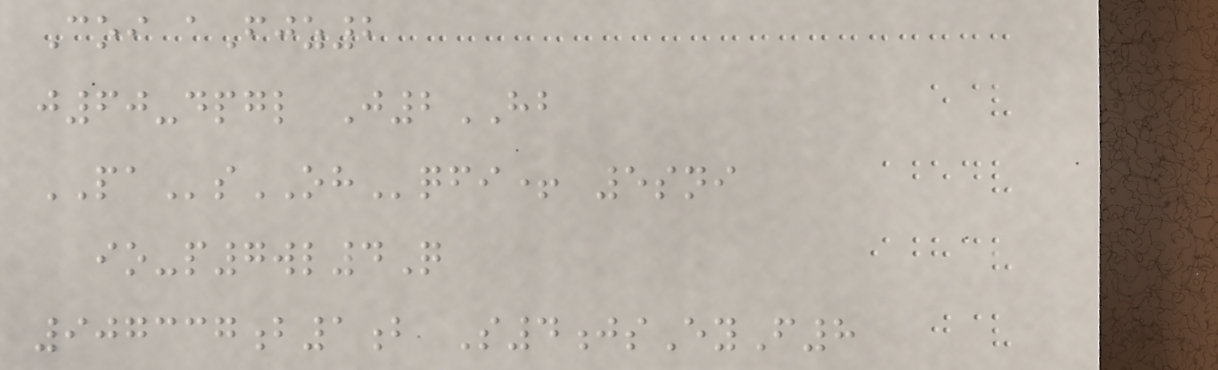Coi aFjz2
j60-dpgl J2HB
PAsOHqfi+ 5sni
io-p7wl4Q
907337b1b S4jsEyF8
